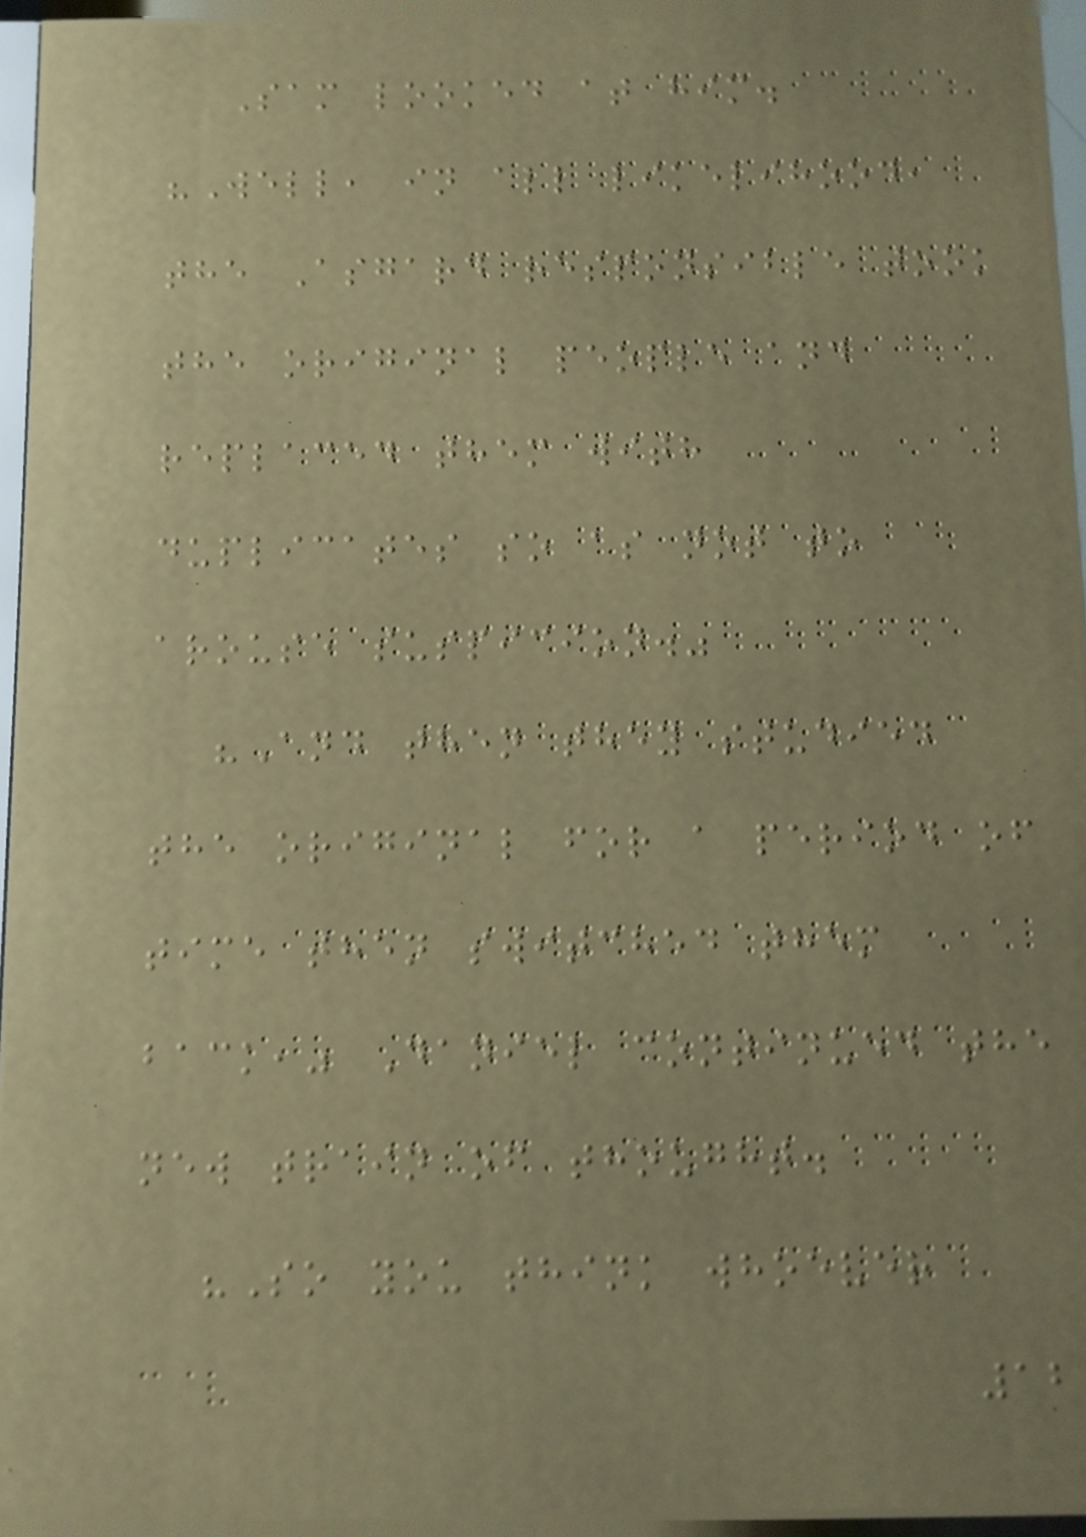Sam looked at him.
"Well, in all likelihood,
the Asgard responsible took
the original people and
replaced them with
duplicates so as not to
arouse suspicion."
"And then they studied
the original for a period of
time then switched them
back," Daniel continued the
new train of thought.
"So you think whoever
12
